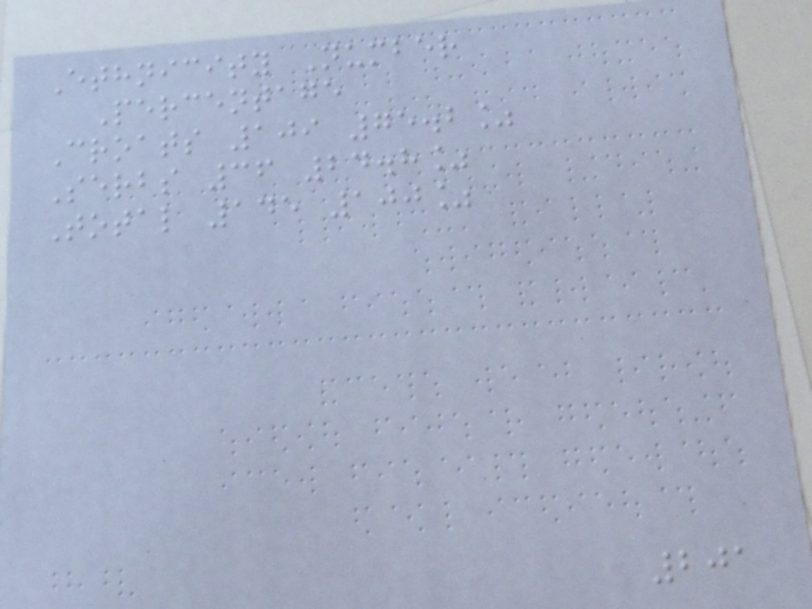Ethnicity Number
Percentage
Croats 109 75.2%
Serbs 36 24.8%
Total 145 100%
201
